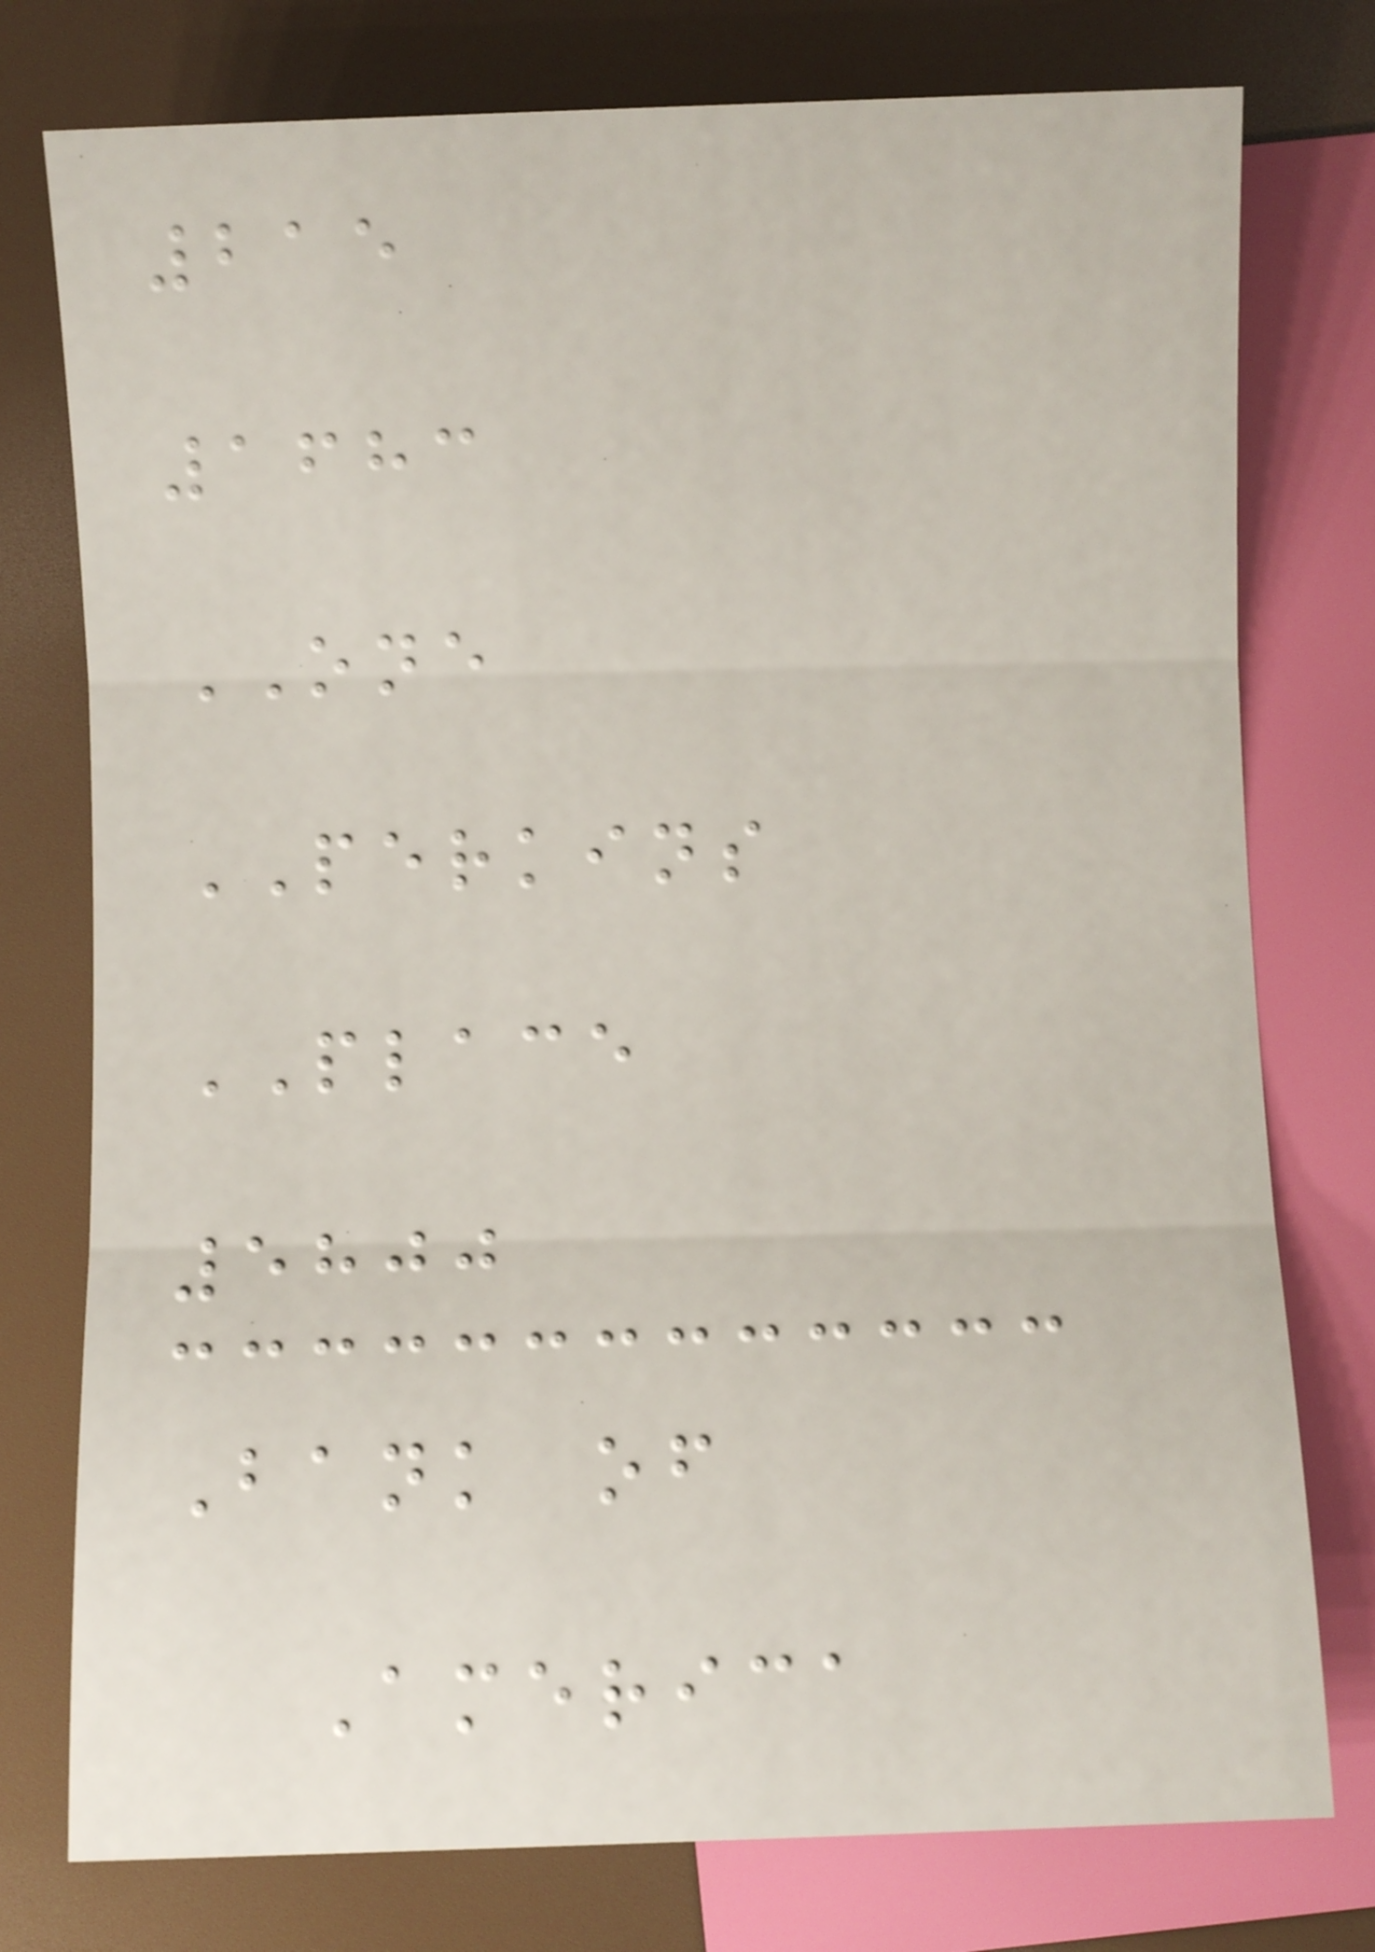215
1683
ONE
PERKINS
PLACE
5800
Bank of
America
